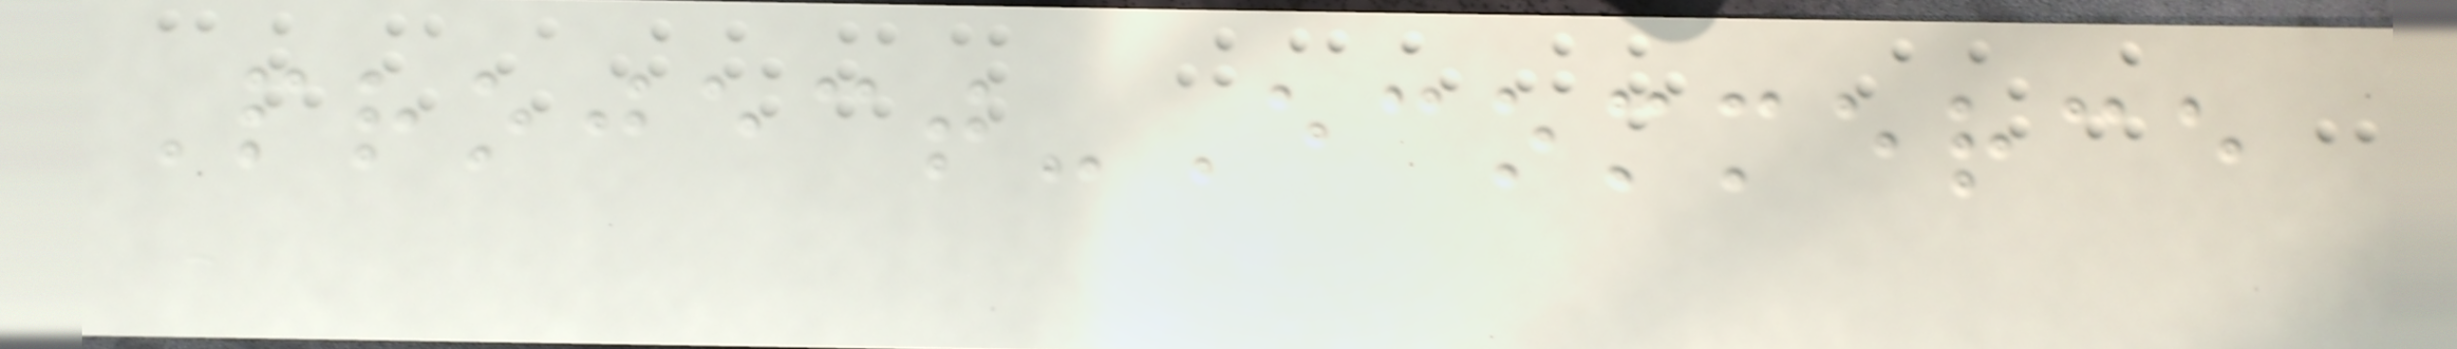Project-Ecommerce
